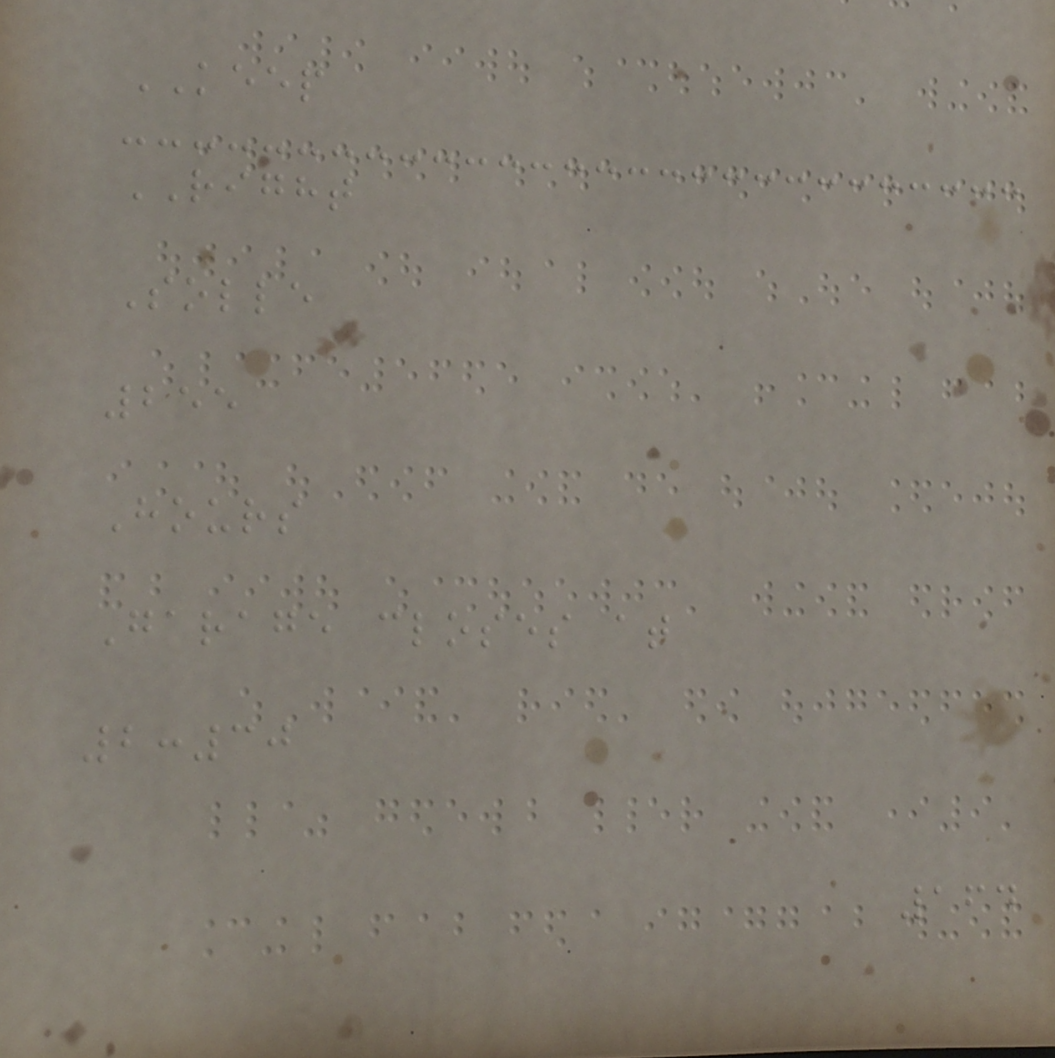KEEP
RIGHT
Solle
255
Hours
Garage closes at
2:30
164
